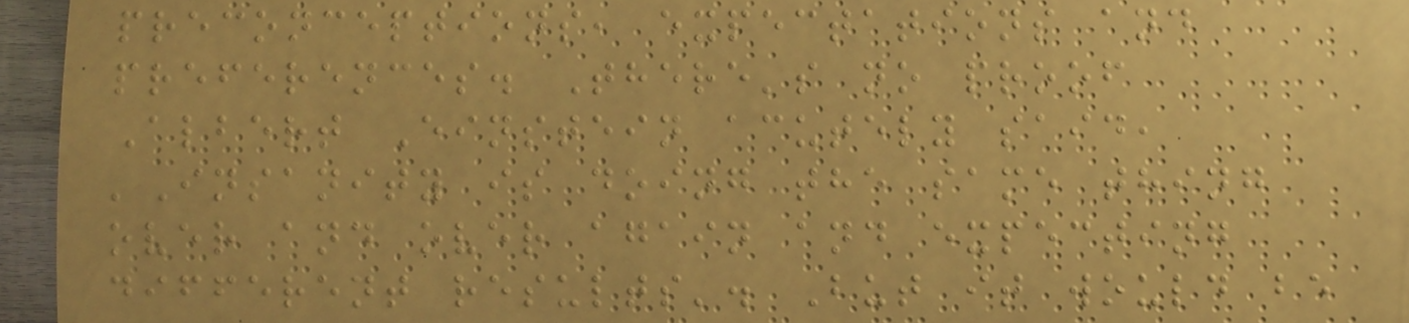preconceptions, expectations and
preferences. There's no proof
Albert Einstein acutely said,
'Insanity is doing the same thing
over and over again and expecting
different results'. But it would be
